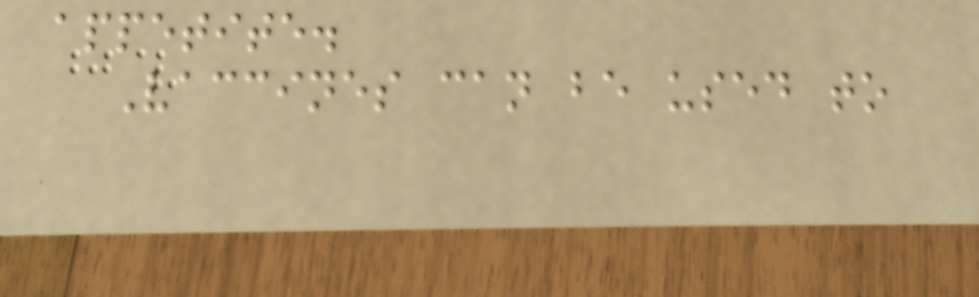appetite.
Vaccines can be used to
